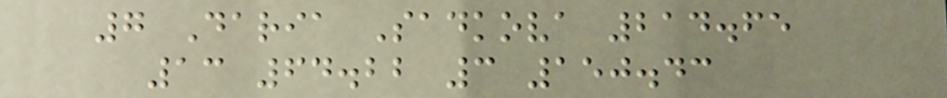7 Daria Sadkova 214.65
13 64.22 3 150.43
